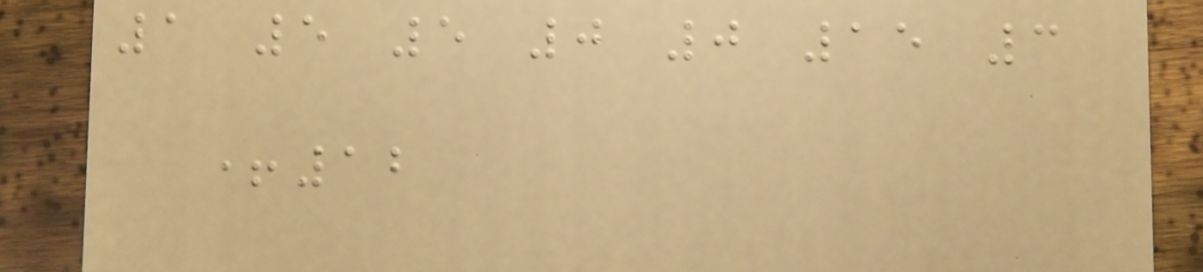1 5 5 0 0 15 3
+12
